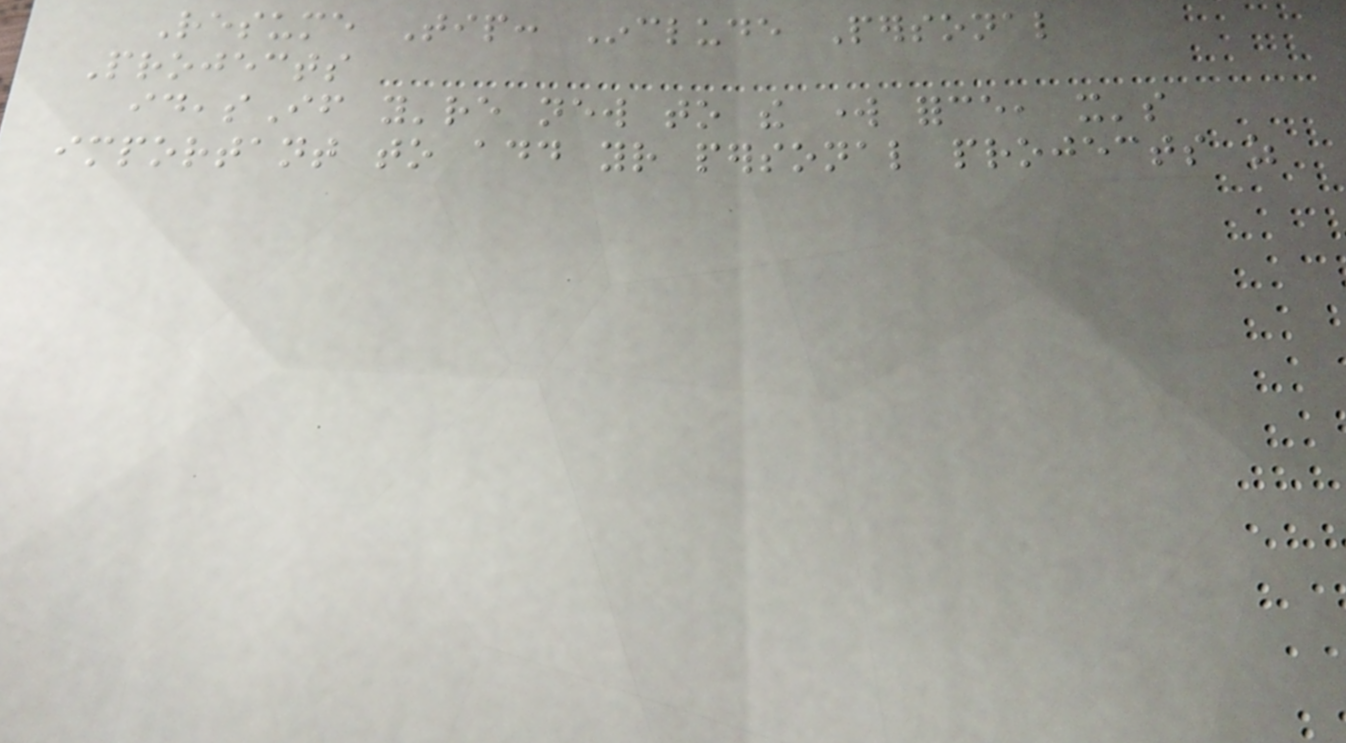Resume Tip: Include Personal
Projects
ideasIf you're new to the work force, it's
important to add your personal projects as
